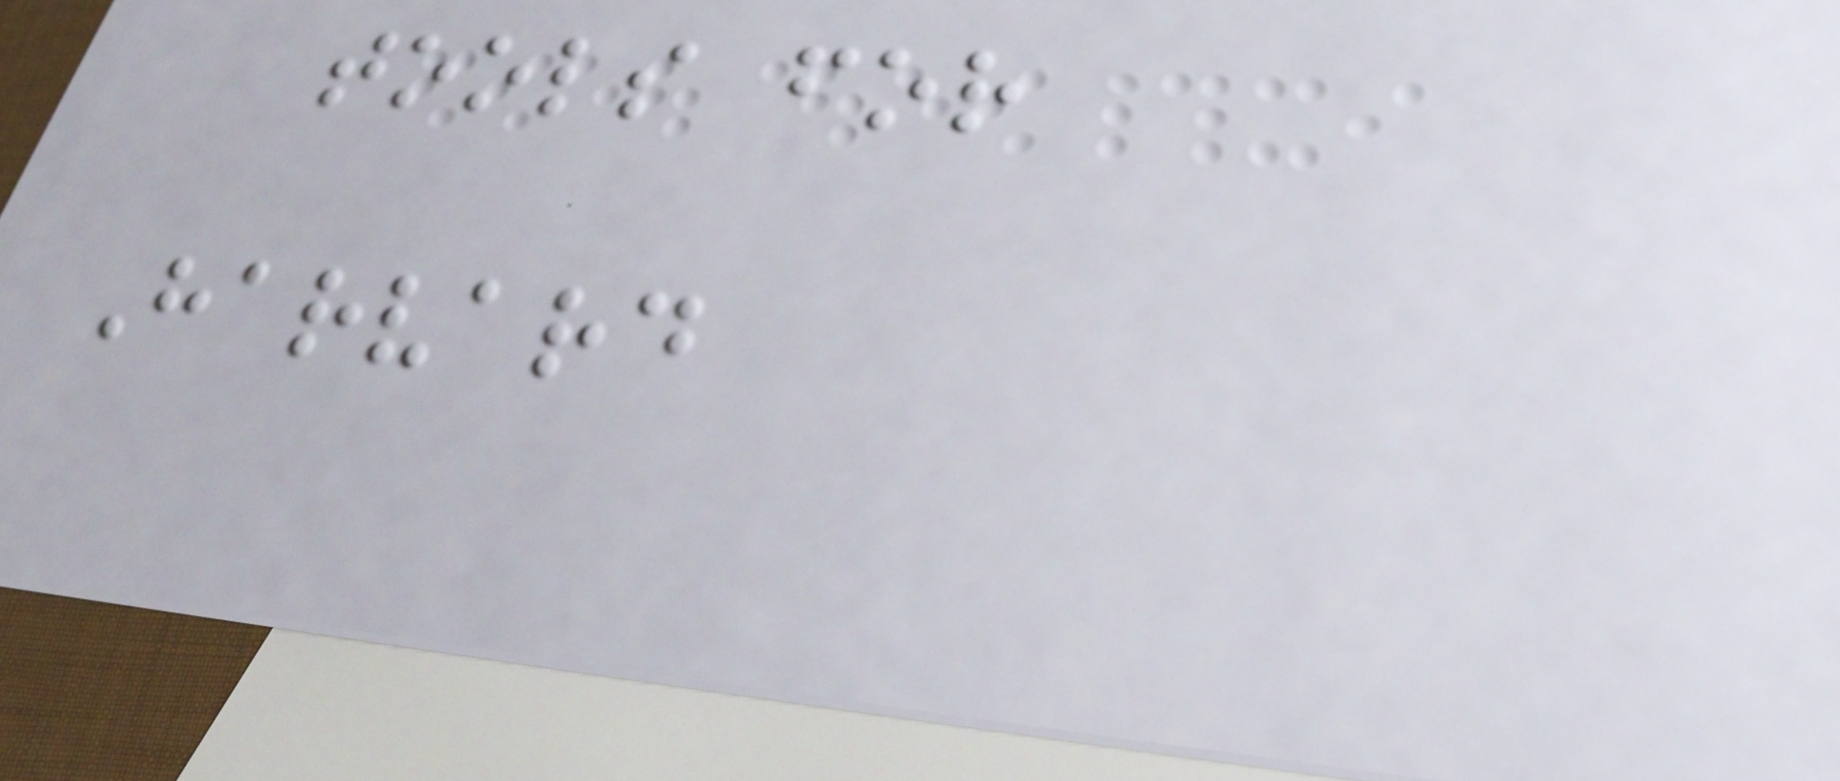tools for
Harvard
